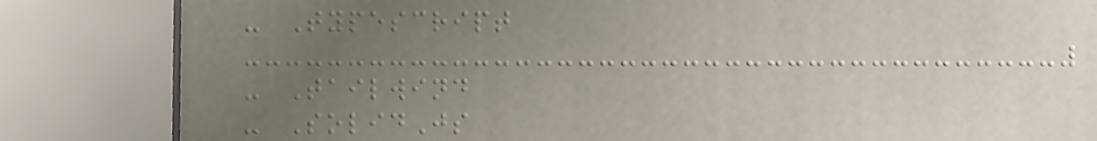- Typescript
- Tailwind
- SolidJs
